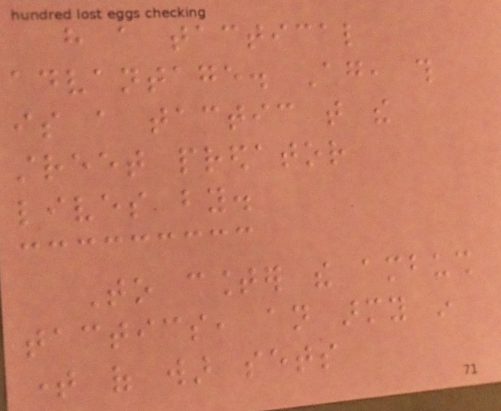have a tactical
advantage. Again, this
is a tactic that the
street predator
lives by.
To counter the ambush
tactics, an army in
time of war sets
